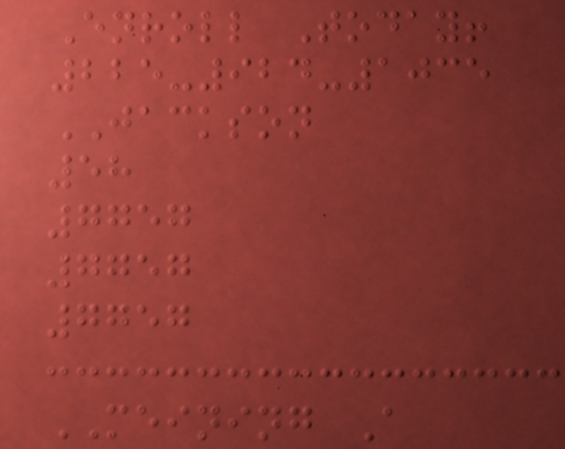Enroll Today!
225-924-1035
JACKSON
58
7757
7757
7757
MEINING A
